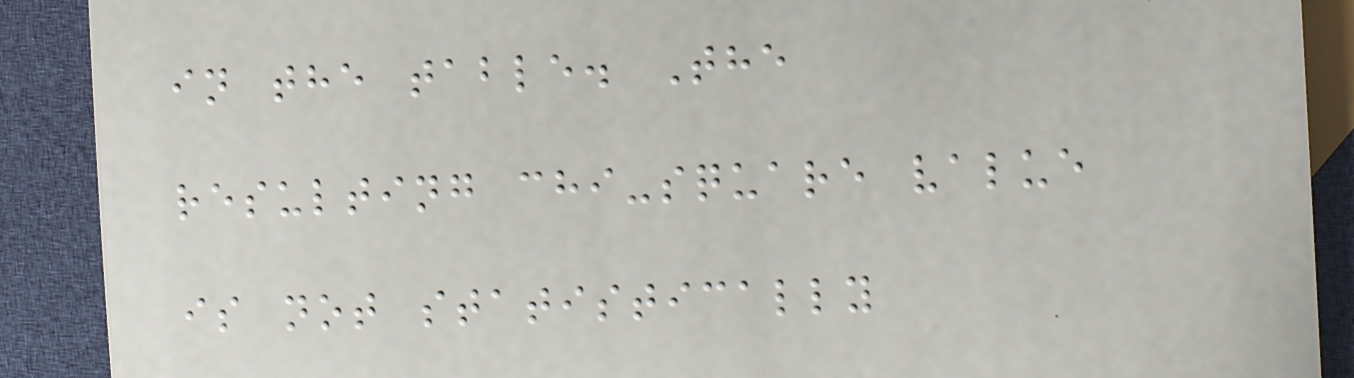in the table. The
resulting chi-square value
is not statistically
